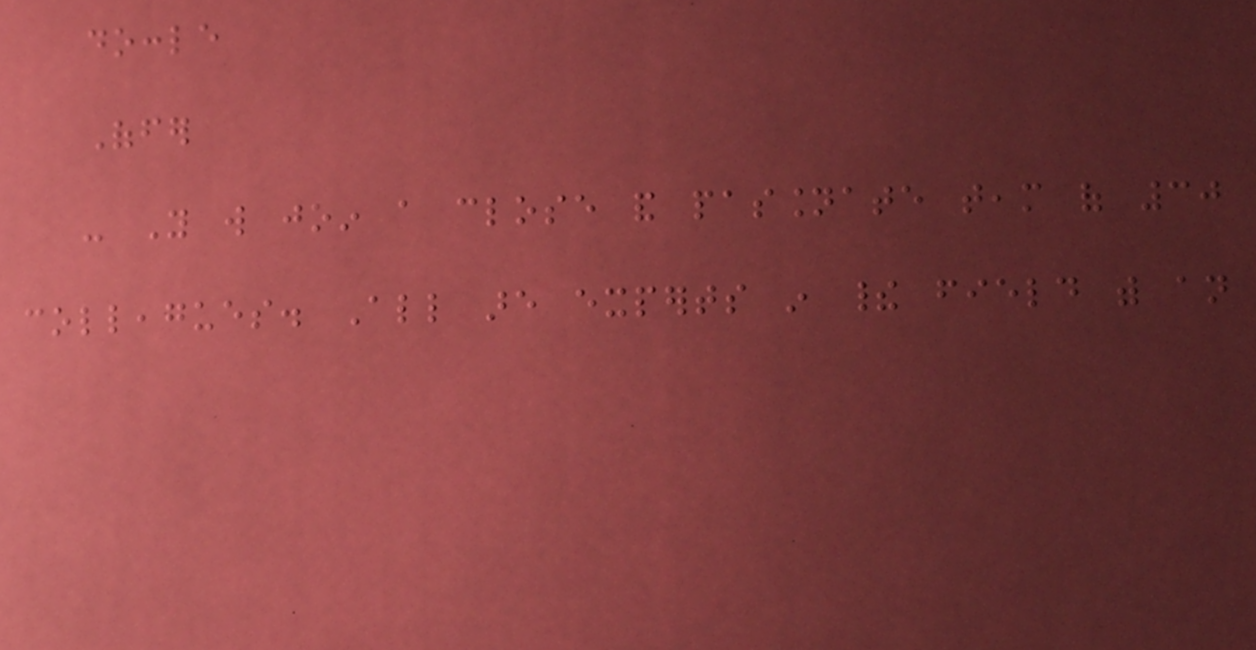doccle
Offer
- You will join a close and passionate team of 30
colleagues. All are experts in their field with an
